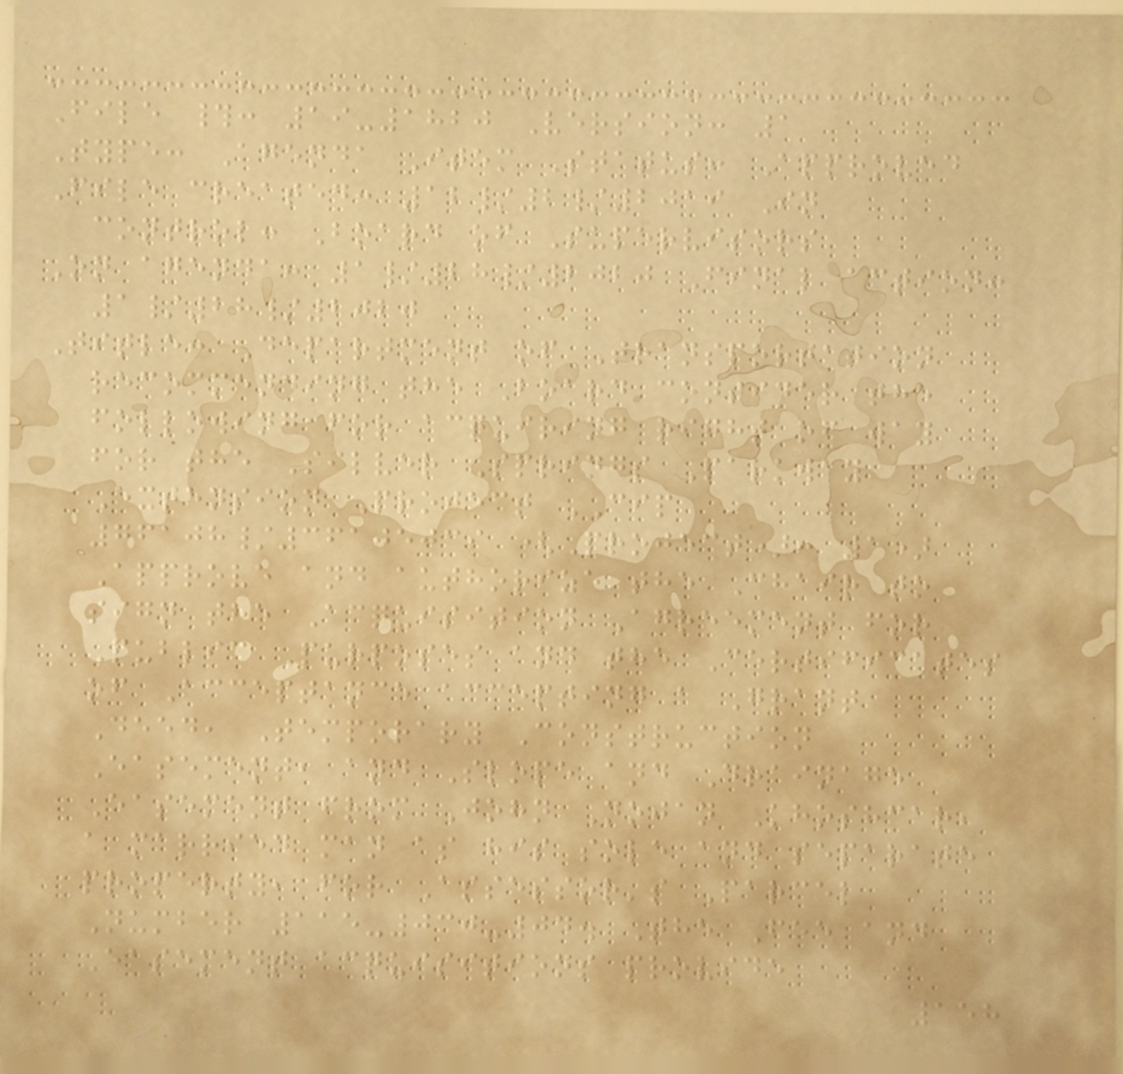File #: 19-1820 Version: 1
Type: Agenda Item Status: Approved
File created: 12/2/2019 In
control: Board of Supervisors
On agenda: 1/28/2020 Final action:
1/28/2020
Title: Department of Transportation
recommending the Board consider the
following for acquiring right of way
for the Silver Springs Parkway
Extension Project CIP
76108/36105039 (Project): 1)
Approve and authorize the Chair to
sign the Acquisition Agreement for
Public Purposes and the Certificates
of Acceptance accepting a Grant
Deed, Temporary Construction
Easement, and Slope and Drainage
Easement from John Nojan Khoshcar,
a married man as his sole and separate
property, for Assessor's Parcel
Number 115-030-04. The Fee and
Easement acquisitions provide
158
